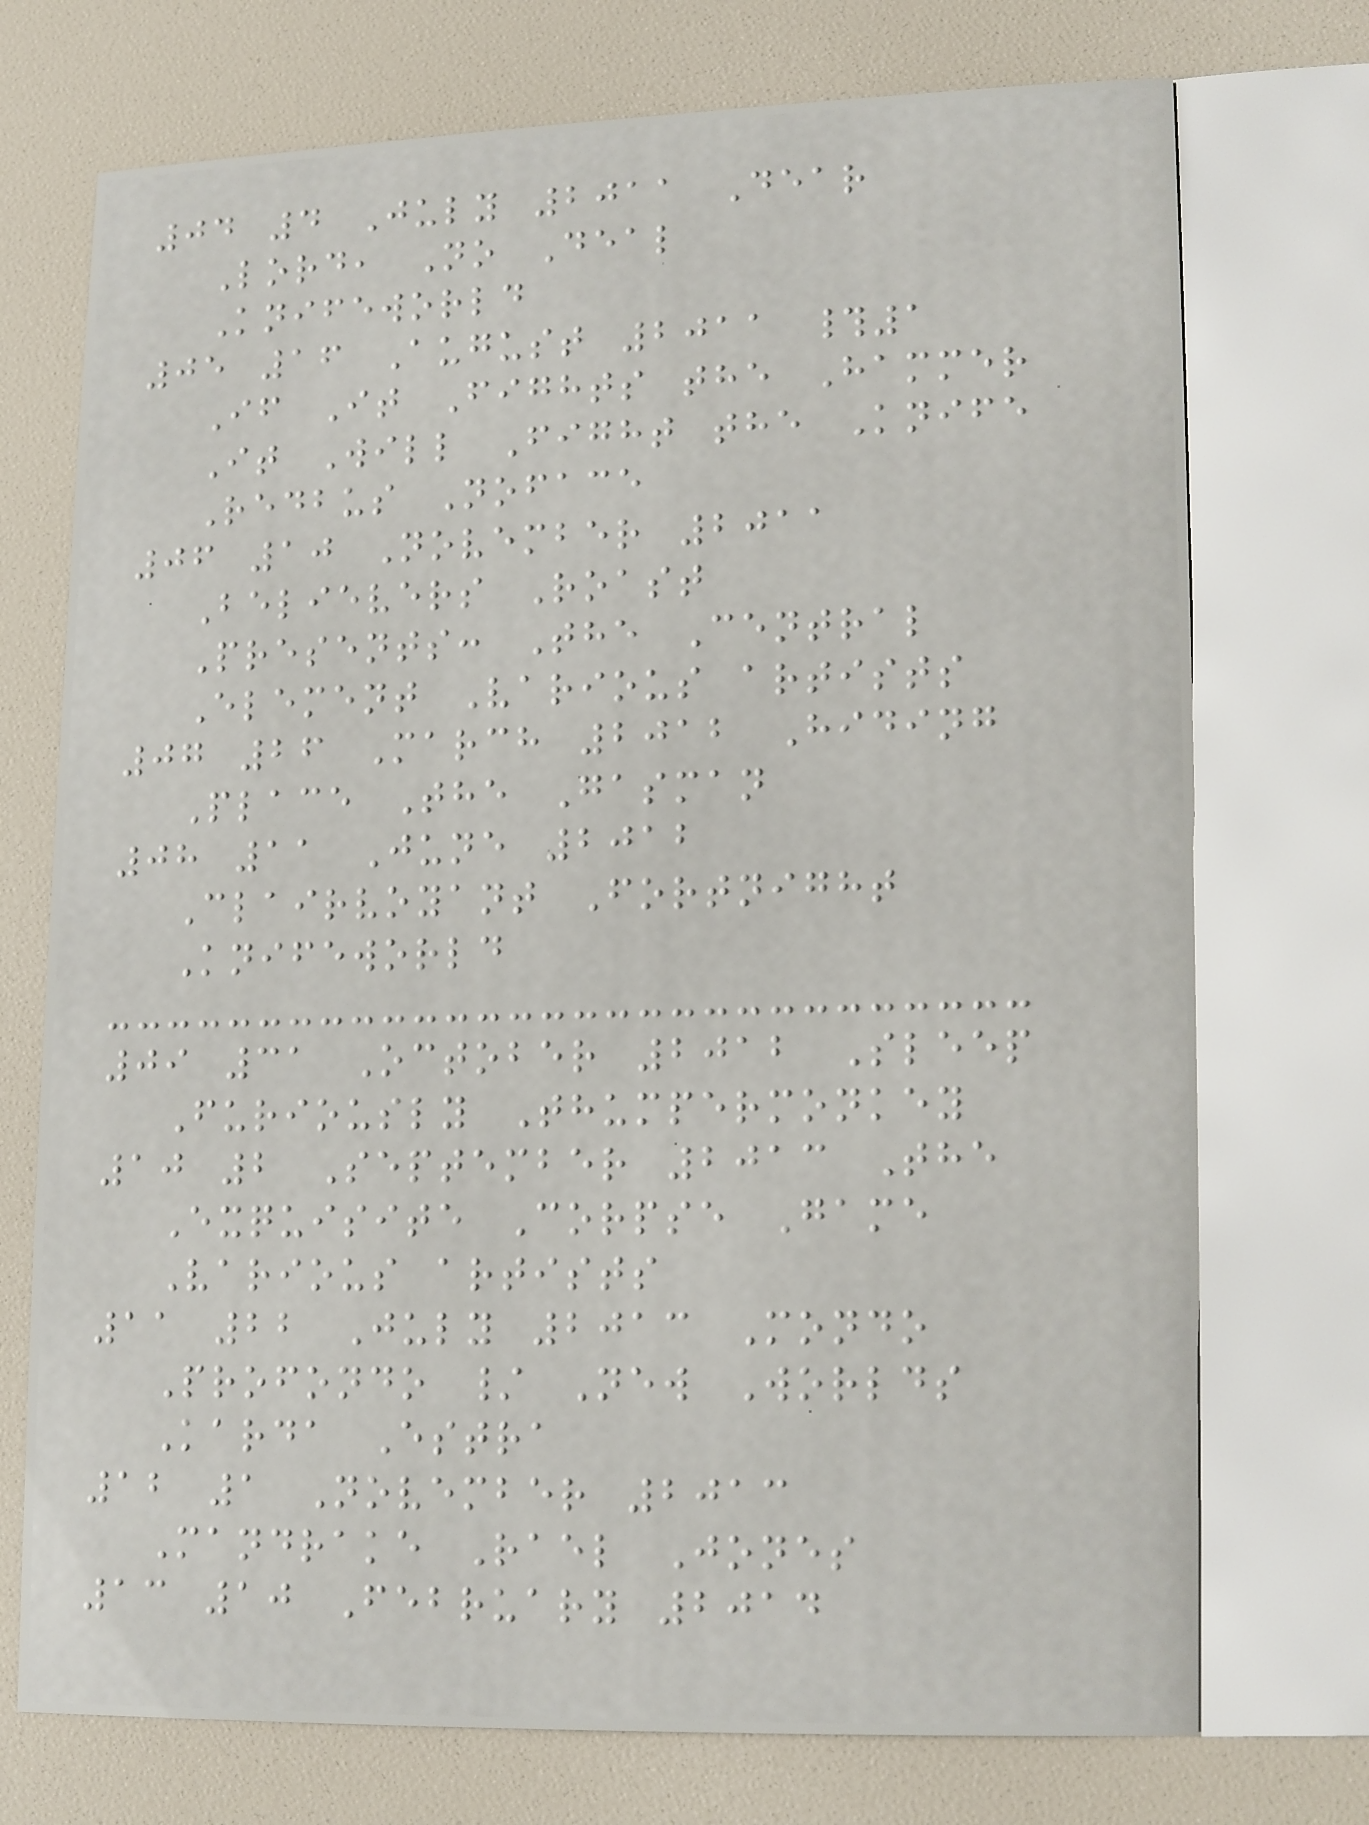04 4 July 2011 Dear
Lord, No Deal
Knifeworld
05 16 August 2011 #1
If It Fights the Hammer
It Will Fight the Knife
Redbus Noface
06 10 November 2011
Believers Roast
Presents: The Central
Element Various artists
07 26 March 2012 Hiding
Place The Gasman
08 11 June 2012
Clairvoyant Fortnight
Knifeworld
09 31 October 2012 Sleep
Furiously Thumpermonkey
10 2 September 2013 The
Exquisite Corpse Game
Various artists
11 22 July 2013 Mondo
Profondo / New Worlds
Karda Estra
12 1 November 2013
Mandrake Rael Jones
13 10 February 2014
